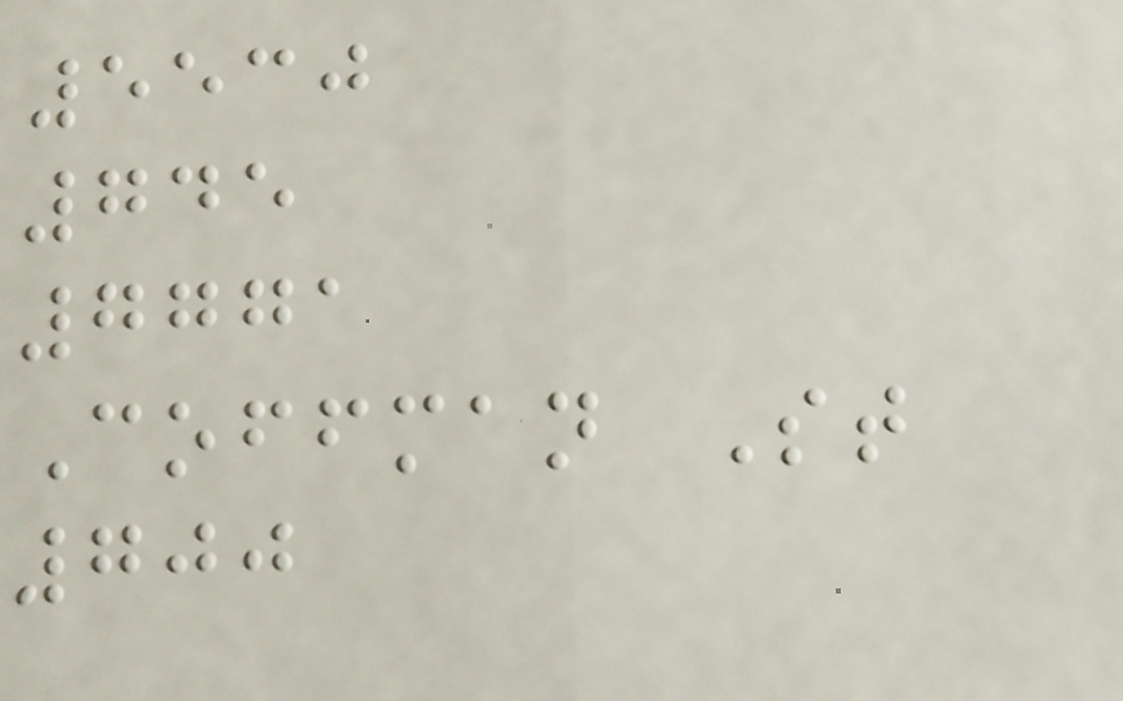5530
745
7771
Coffman St
700
